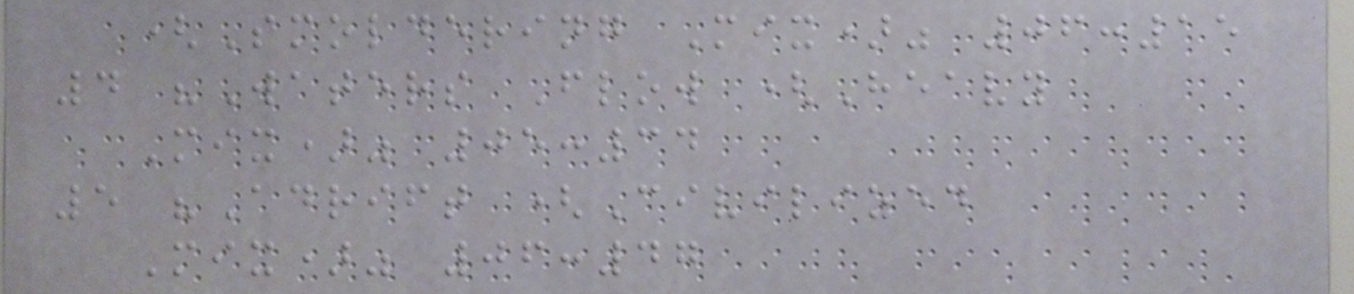(Smoldering Mix)" 06:15
4 "Waters Flow (Heavy
Mix)" 05:34
5 "Adrift (Civilized
Mix)" 06:47
